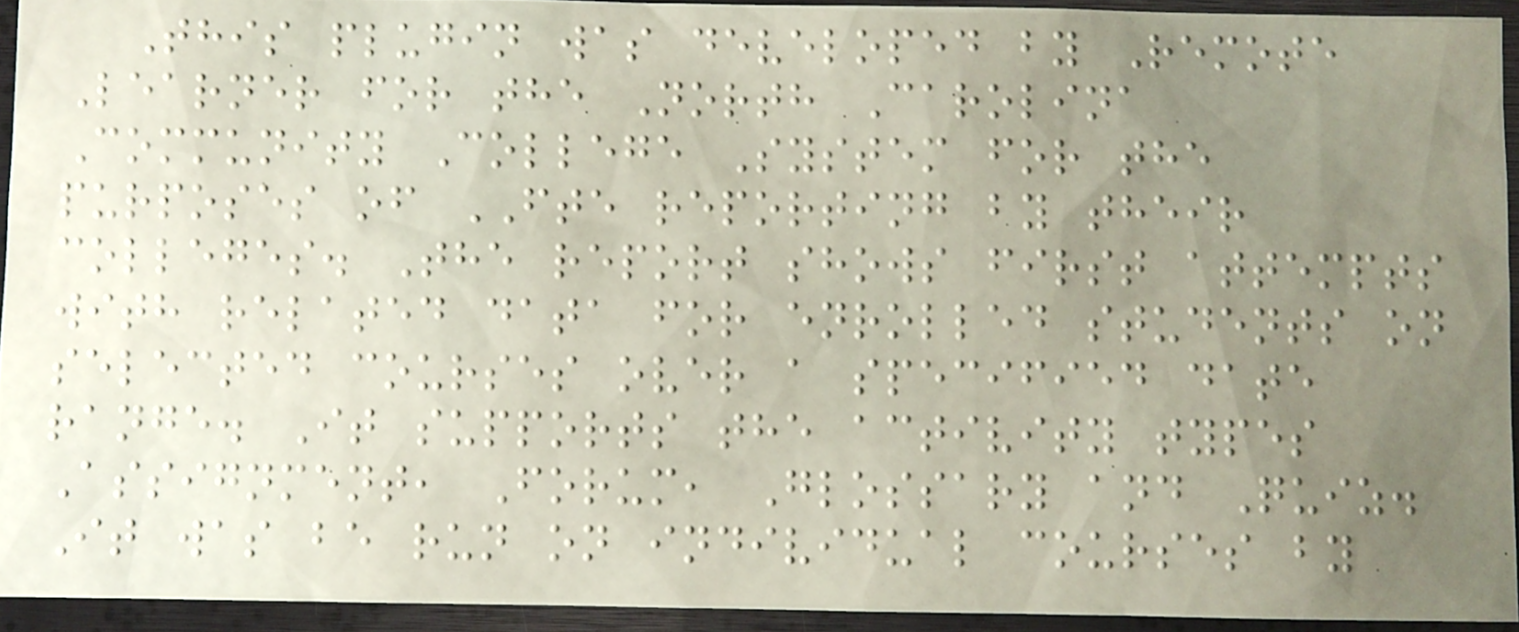This plugin was developed by Remote
Learner for the North Carolina
Community College System for the
purposes of FTE reporting by their
colleges. The report shows first attempts
with related data for enrolled students on
selected courses over a specified date
range. It supports the activity types
Assignment, Forum, Glossary and Quiz.
It was be run on individual courses by
